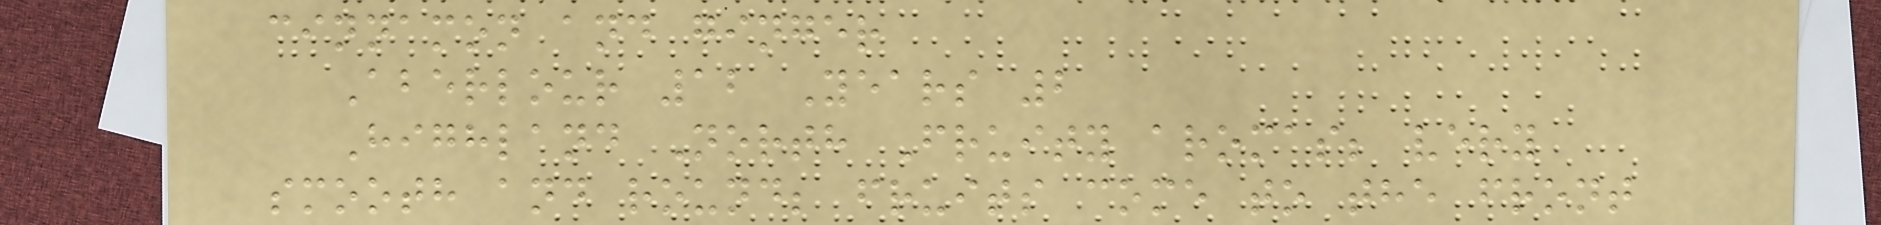cinnamon and ginger
Aberlour 12 Years 2
Highland North Fruity aromas; very
smooth and round; fruits come to the front
